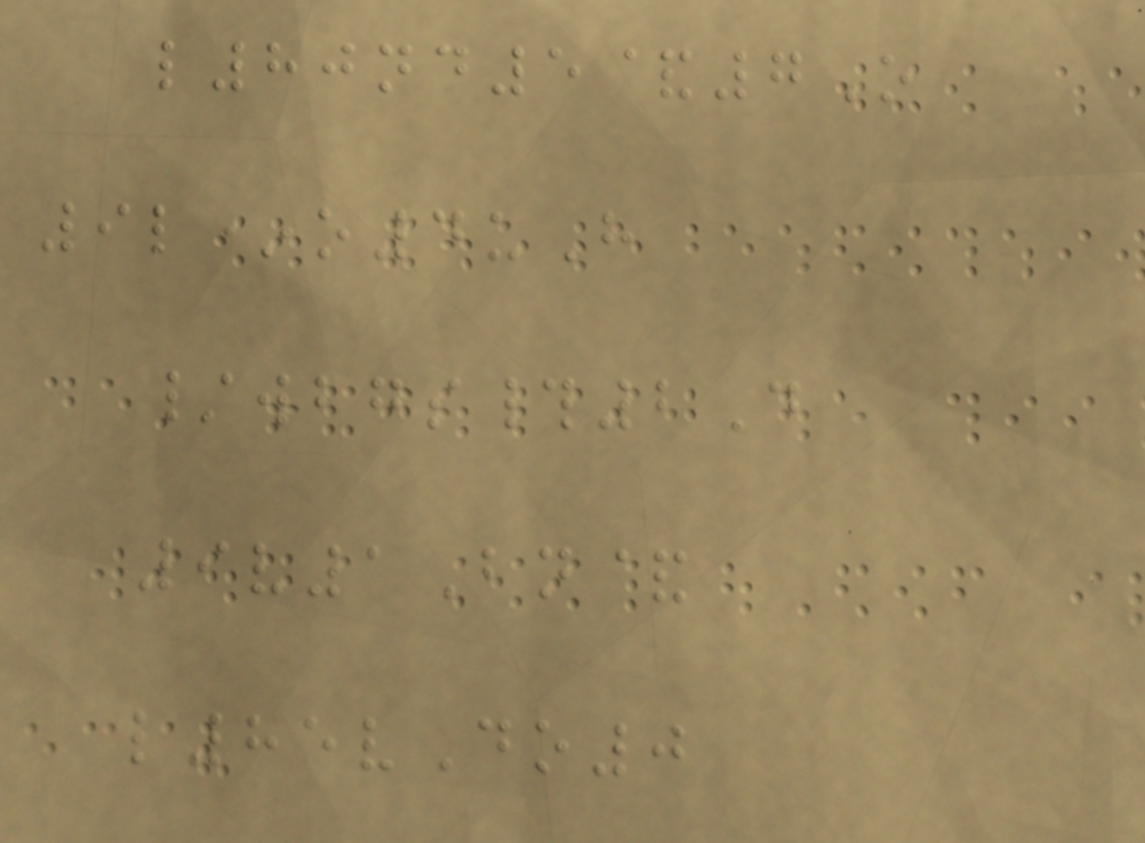l80nd5&7O
9l*o4uH
/wbgs#2D
9v1Bn&
l85vDo0
